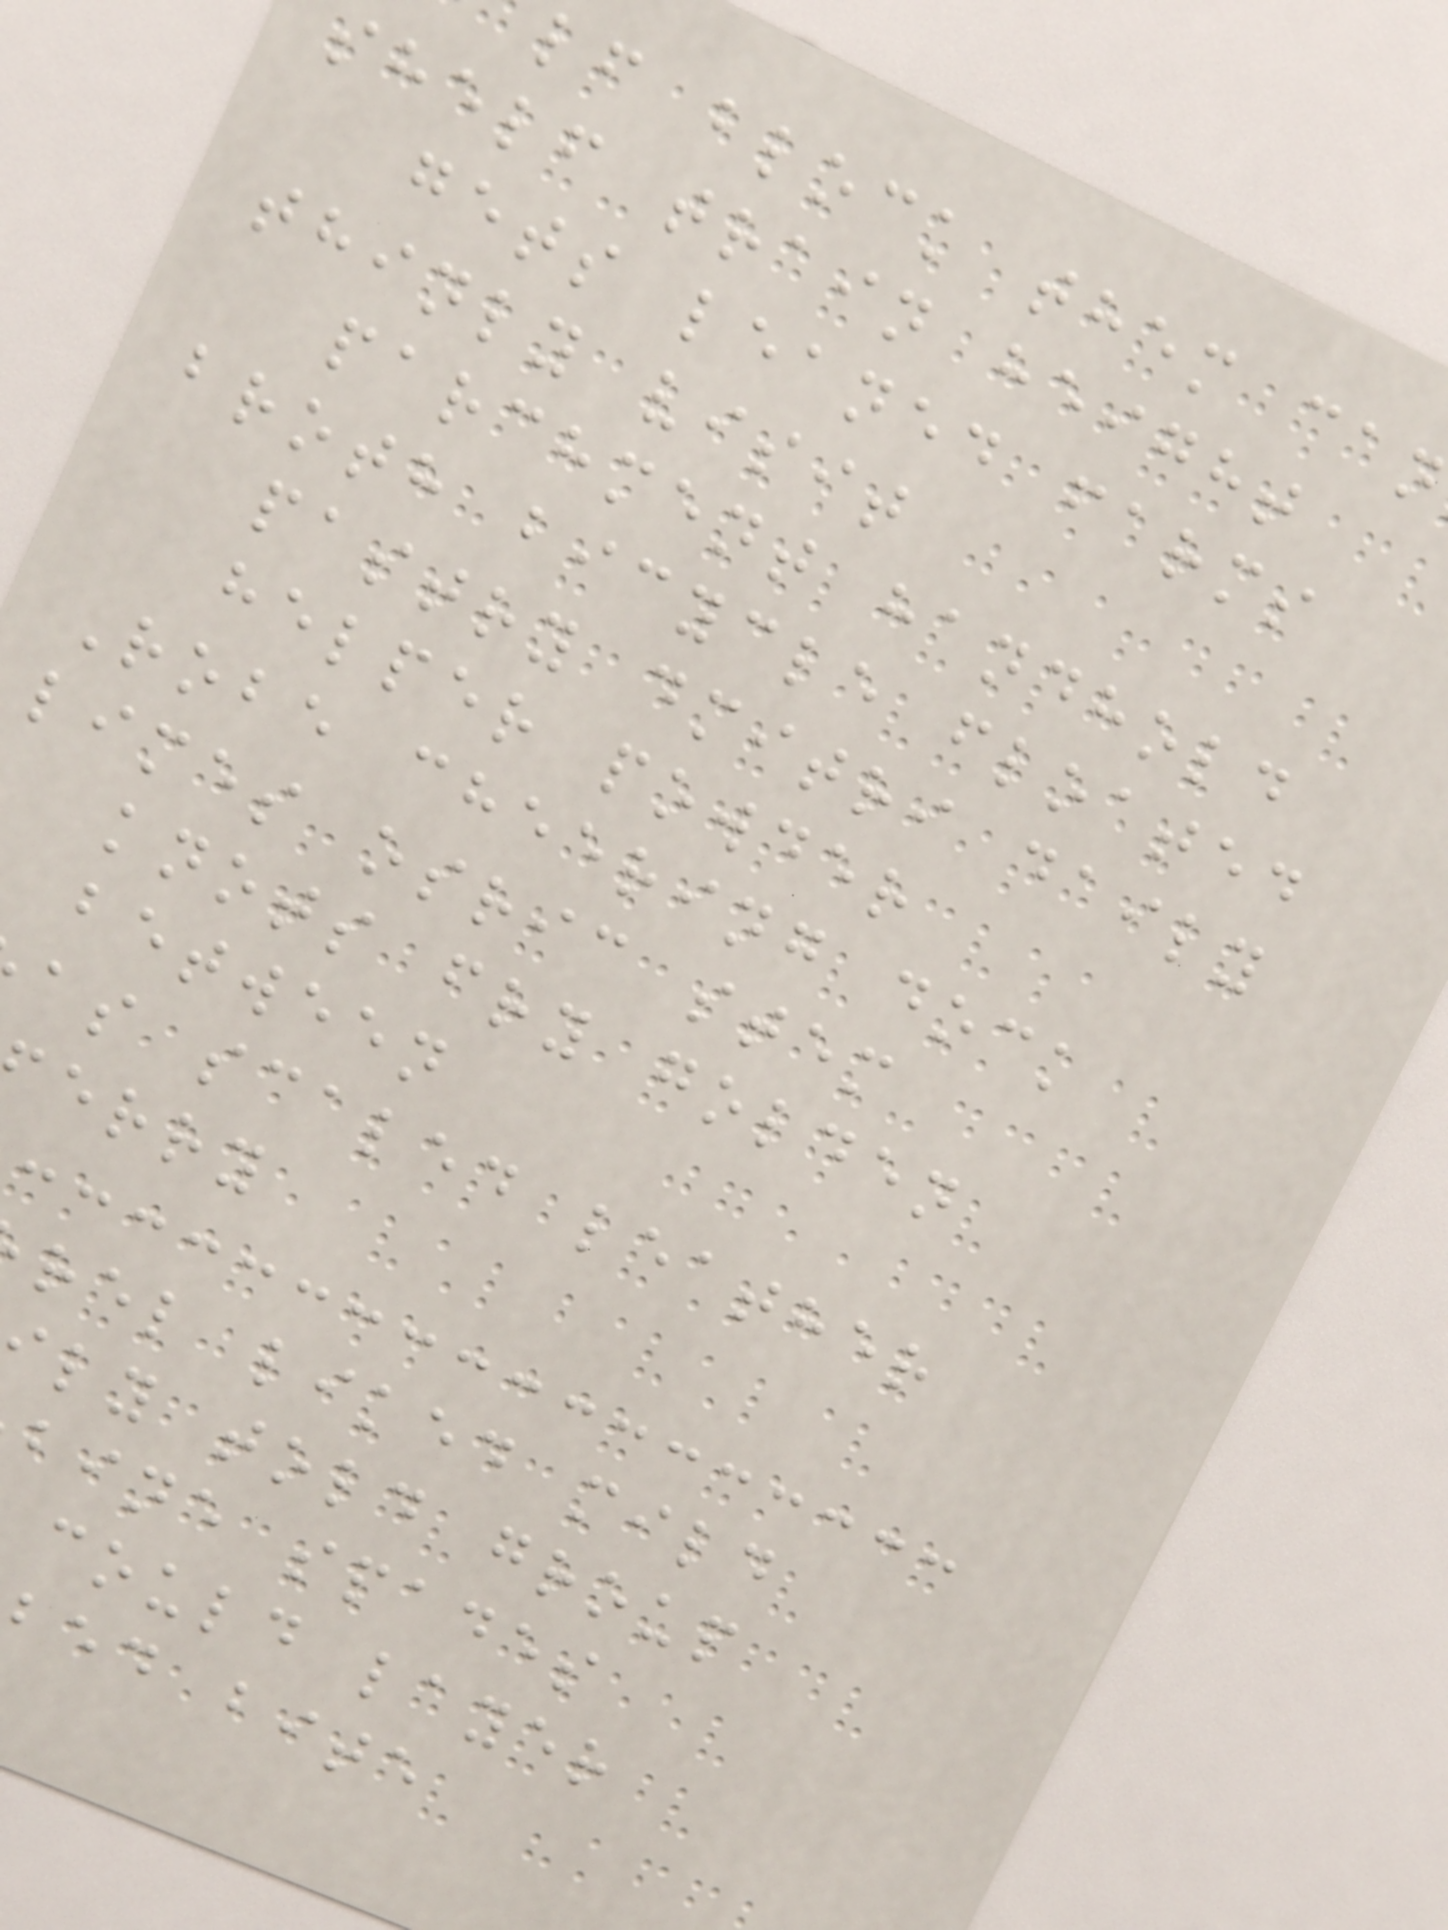lf block them can
shelf train height
gets leaned farms
thinly visit
parchment handhold
broth bicycle floated
pastry dmitri daily
helper powder
Robe cheering dock
limes osric stem
knots fry golden
between
as scaled leather
erry
rel liked mild
ly told group
bine spades
could layer
bed bite
